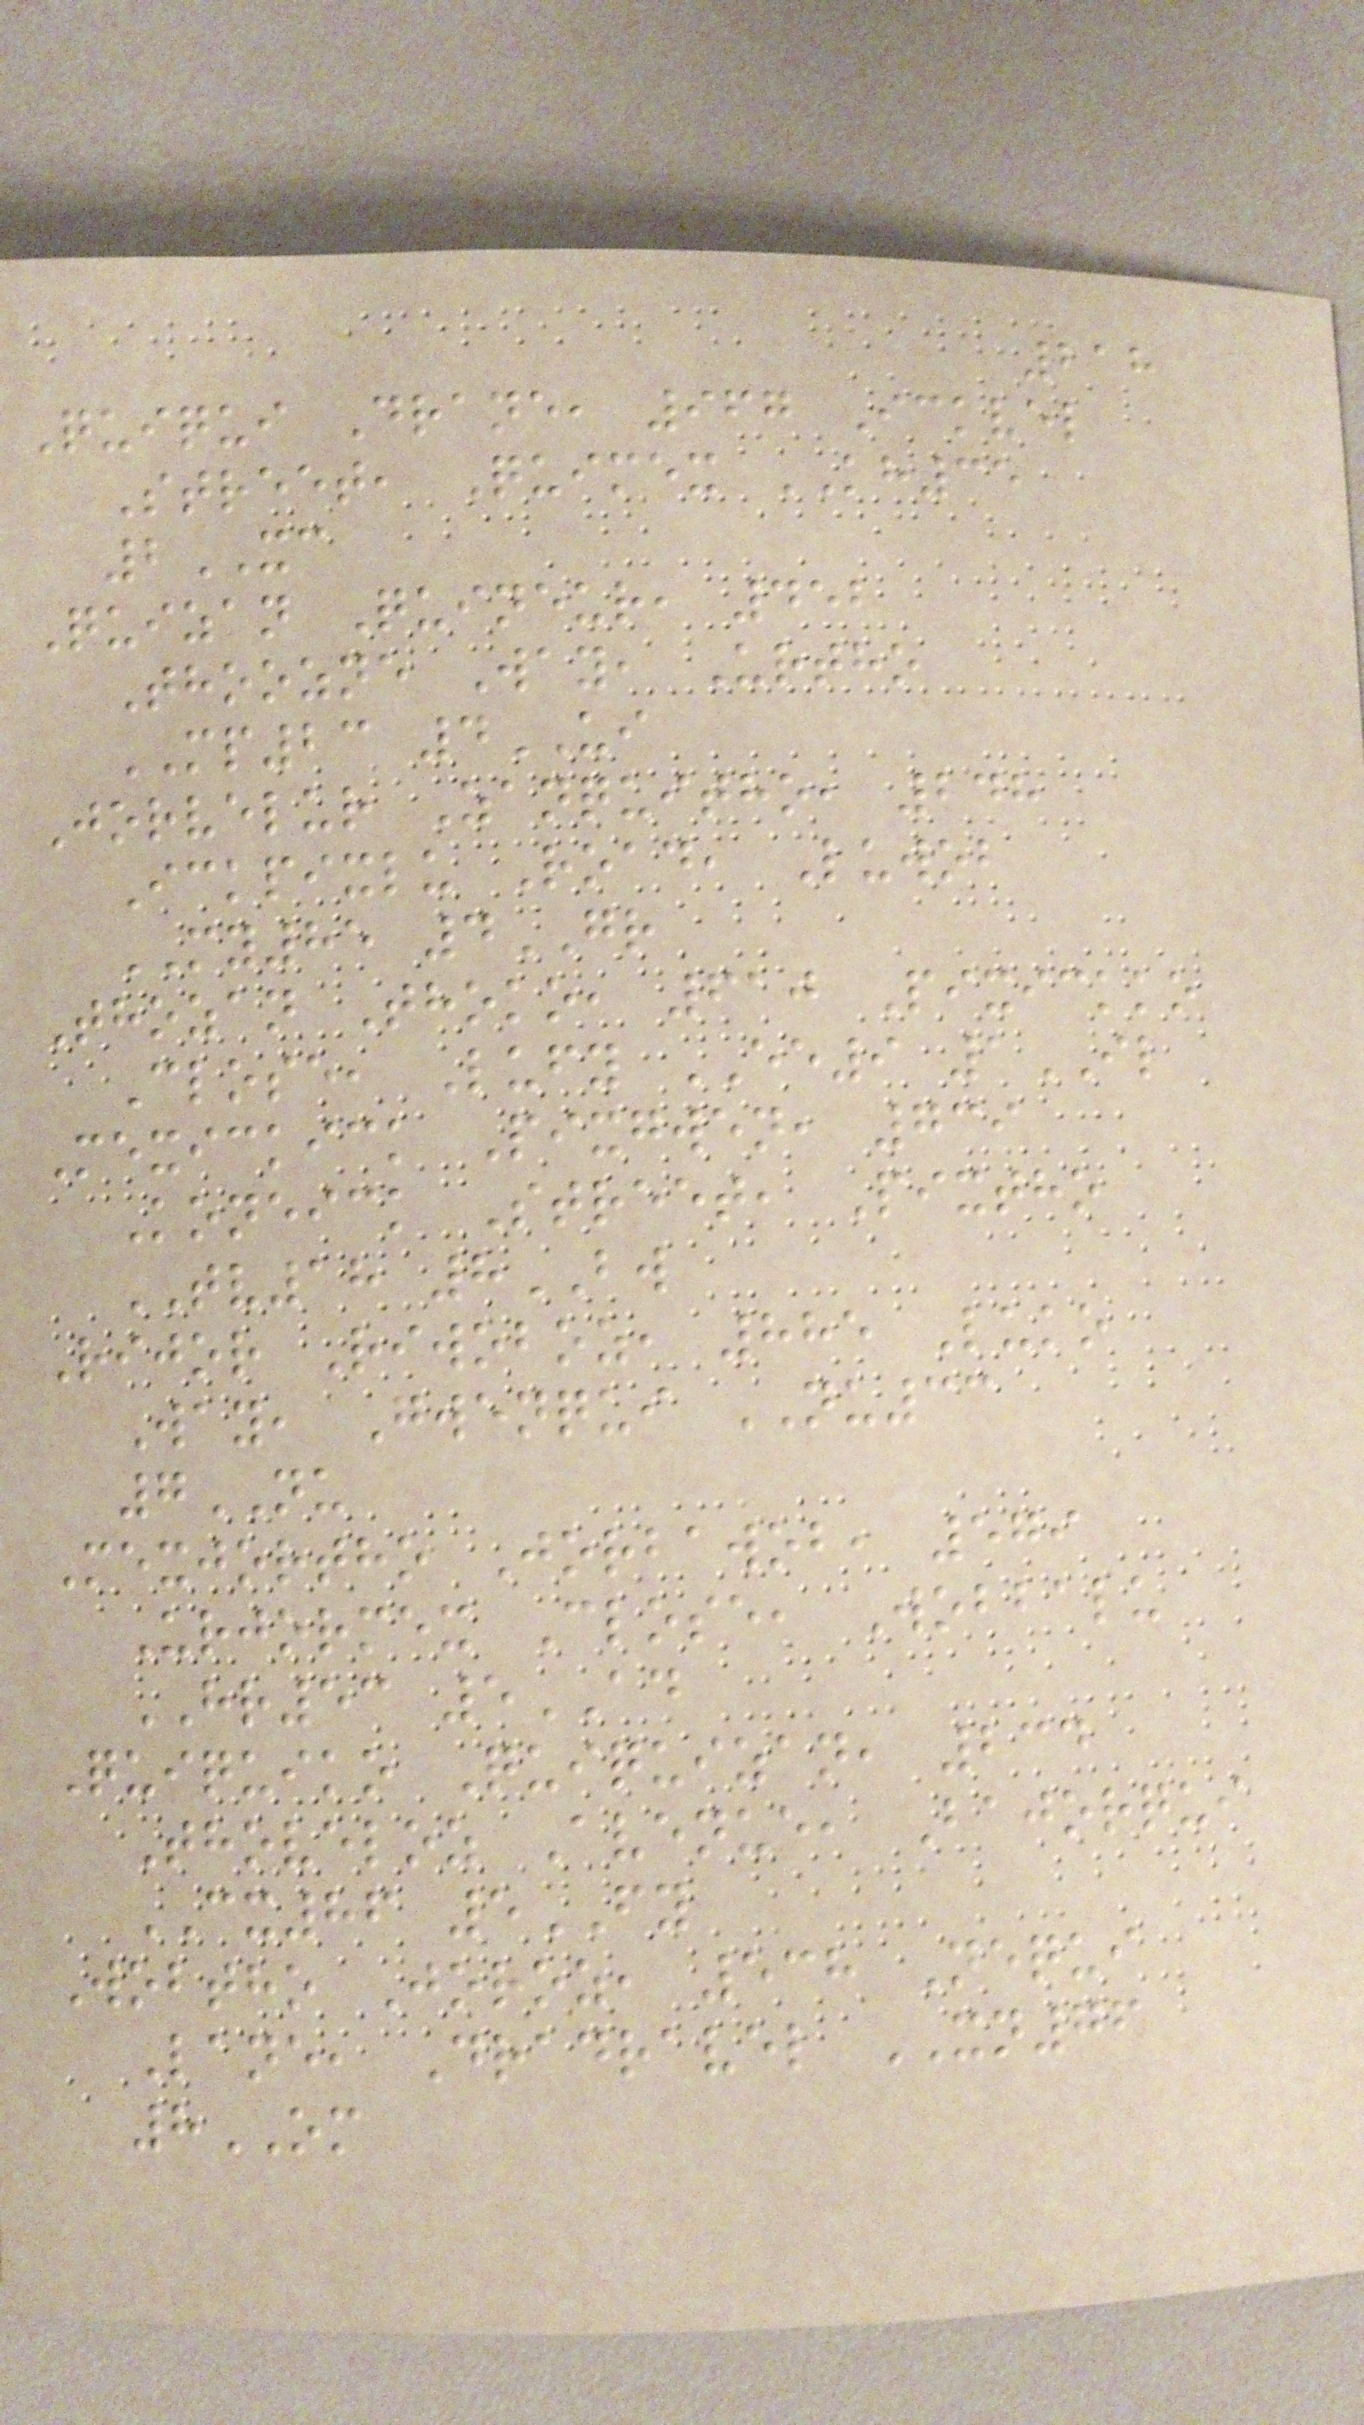218
Quiqui Drane, 967 Ickvel
Street, Quimex KH35
2XC
Quizan Quineur, 452
Thoozne Way, Urtho
MP23 4UI
Jorvelur Zanquitho, 248
Ickpixlu Road, Luwob
MY85 4GR
Thozan Thoko, 610 Pixickko
Close, Lufy EE9 1IL
Mexickick Pixgwen, 739
Koneick Street, Pixtho
TV18 8BW
Rijor Riwoboz, 885 Luko
Way, Gwenqui NU33
7NU
Mexjortho Jorbawob, 579
Urjormex Close, Wobbalu
HR53 5AD
Quiquiko Quiquizan, 234
Thoveloz Avenue, Bajorqui
CX86 5FY
Wobtho Joroz, 538 Nequi
Lane, Dradravel XN76
8OM
